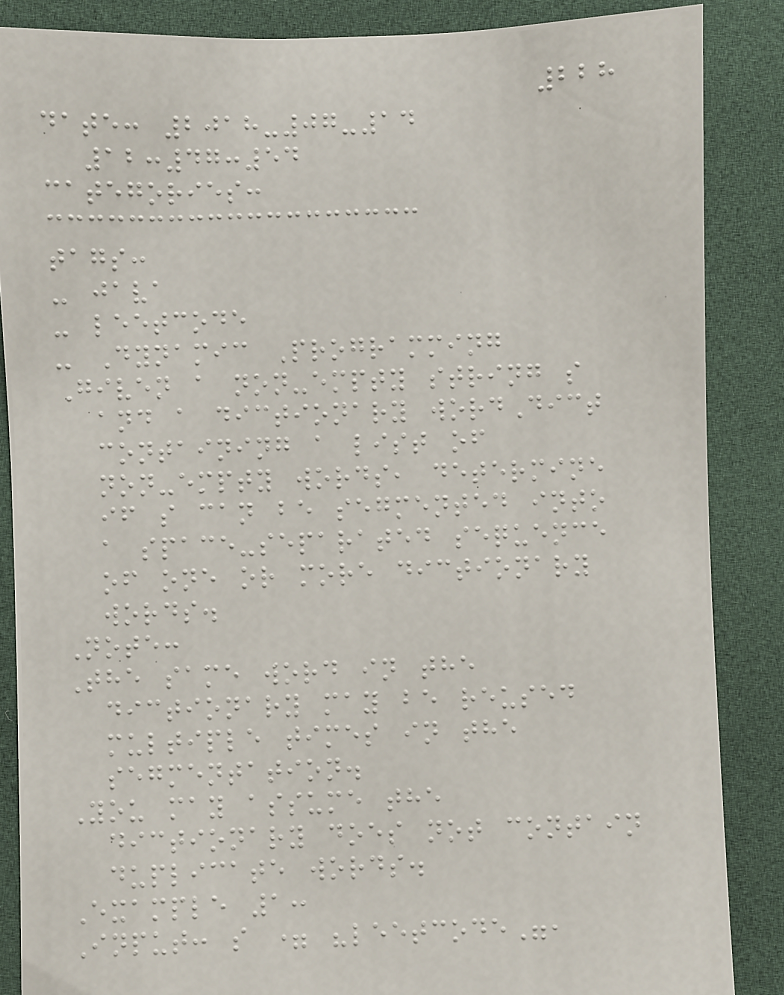228
date: 2018-07-14
12:47:54
categories:
tags:
- java
- leetcode
- Dynamic Programming
Given a non-empty string s
and a dictionary wordDict
containing a list of
non-empty words, determine
if s can be segmented into
a space-separated sequence
of one or more dictionary
words.
Note:
The same word in the
dictionary may be reused
multiple times in the
segmentation.
You may assume the
dictionary does not contain
duplicate words.
Example 1:
Input: s = "leetcode",
